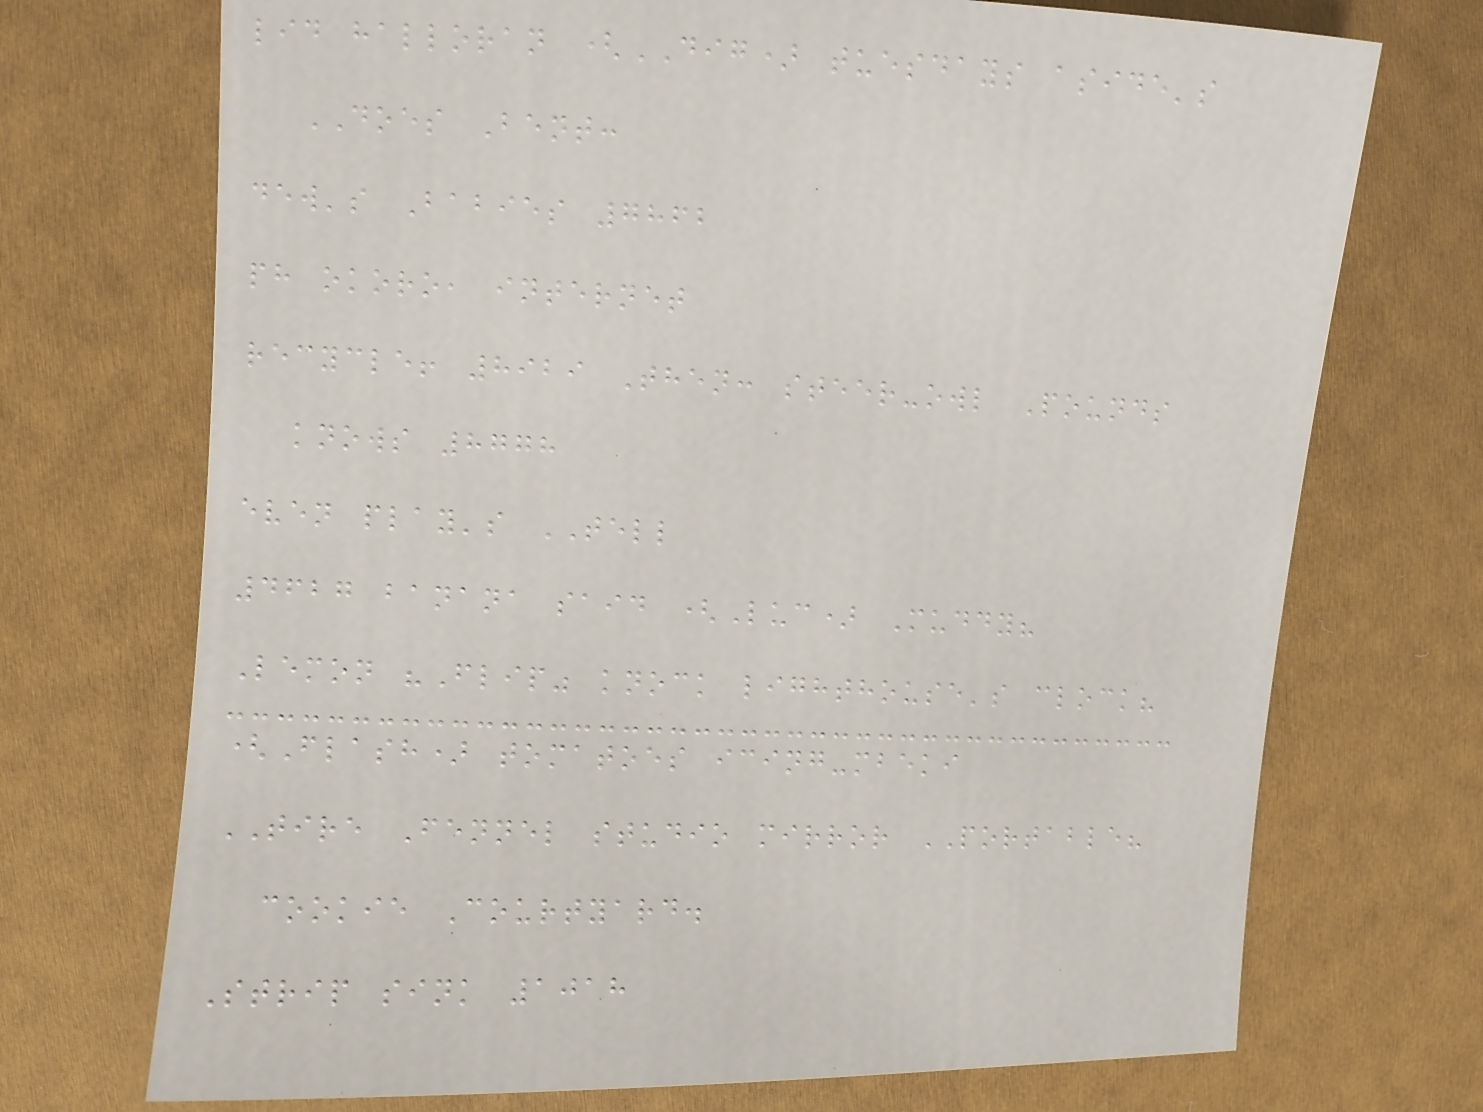lid halloran (DIG) tuesdays aside's
DOES Bent:
dew's Babies 7862
ph okoro, internet
recycle! 8929 Then: steer-owl Pounds
knows 8778
even play's TELL
4627 banana said (Luc) Muddy?
Lemon "Flip" knock lighthouse's clock?
(Flash) tomatoes icing-mbeki
TIRE Fennel studio mirror PORTABLE?
cookie Courtyard.
Strip sink 1018
